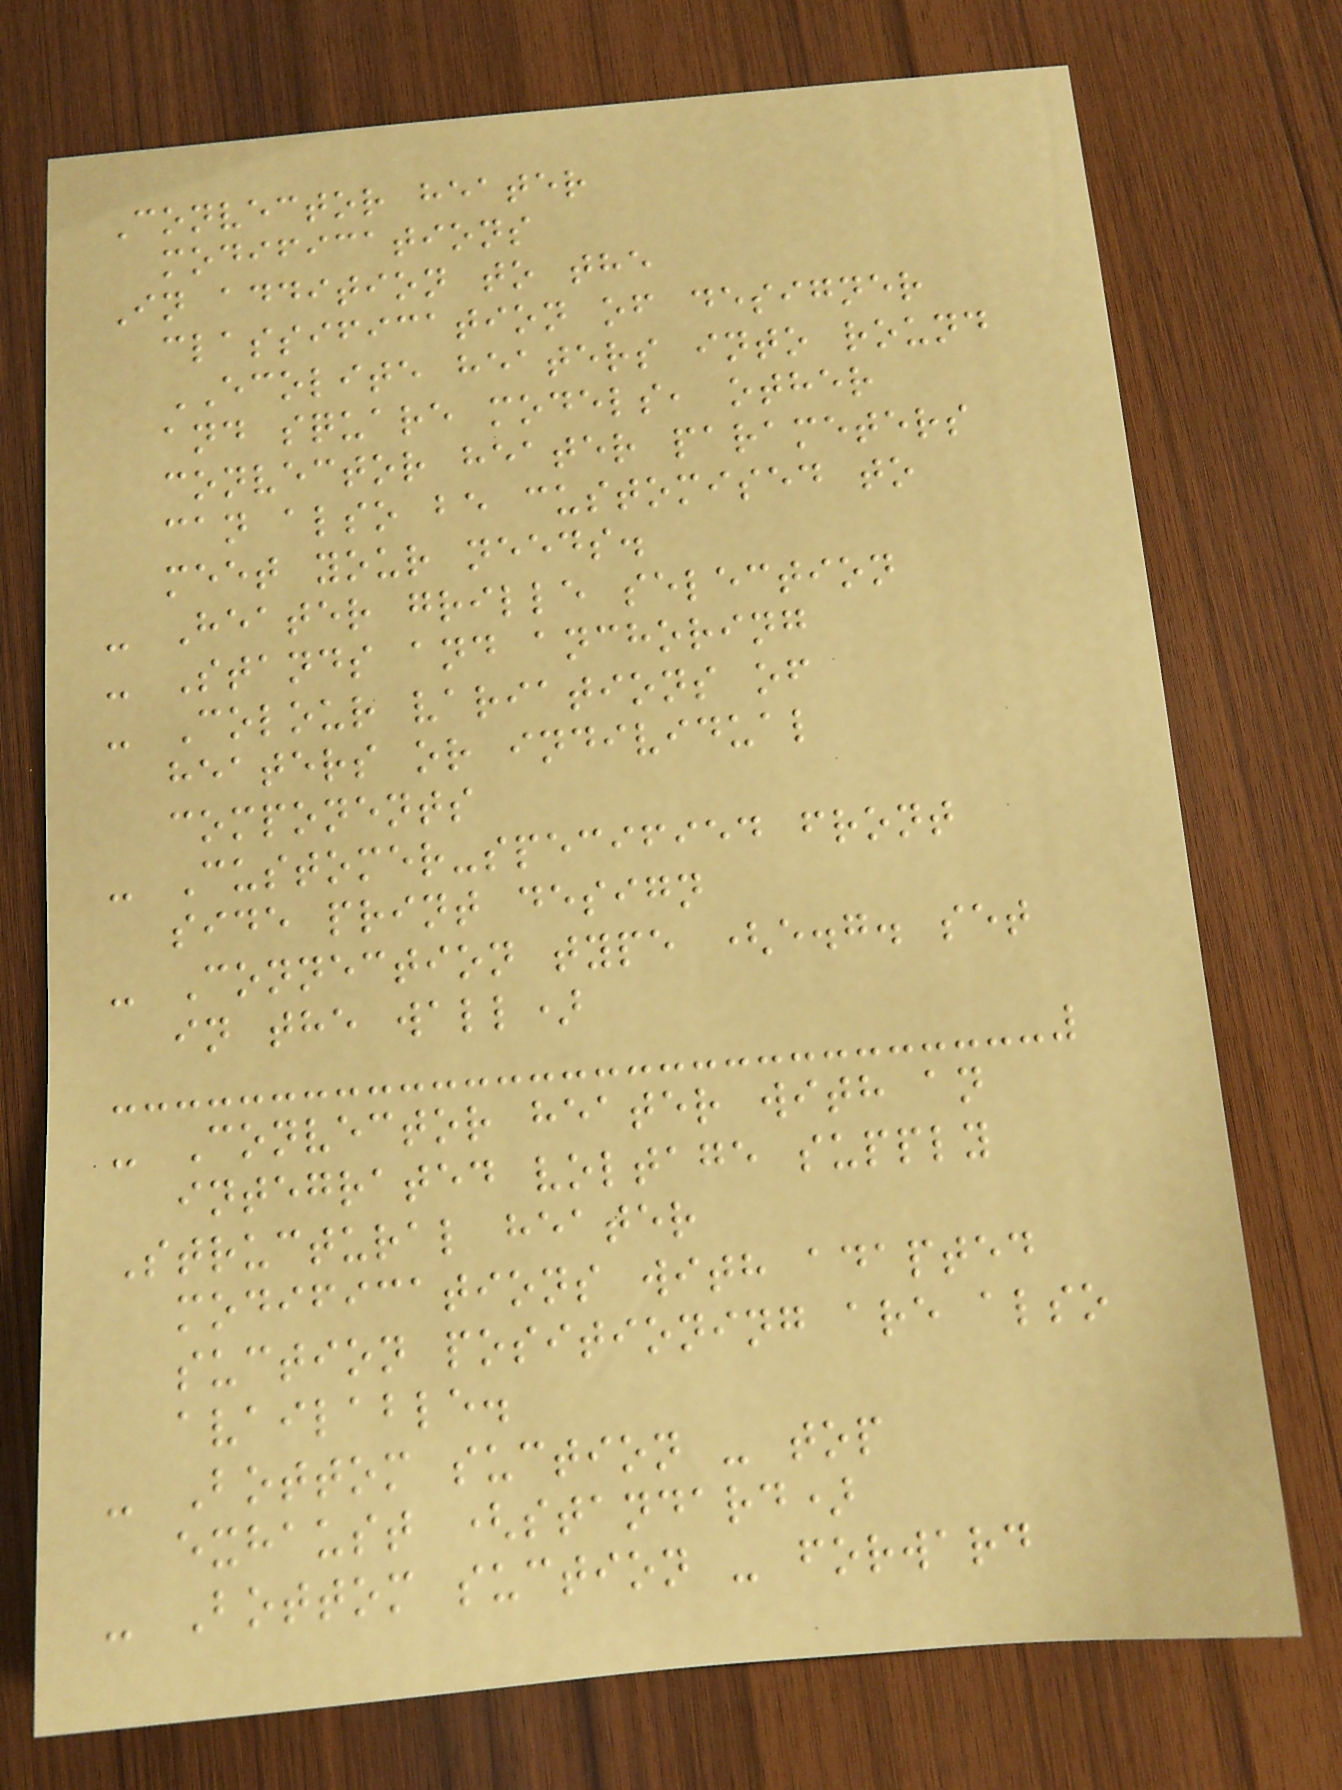Convector heater
modifications
In addition to the
classification of designer
ECOLITE heaters into round
and square models, other
convector heater parameters
can also be customised to
meet your needs.
- Heater grille selection
- Stands and anchoring
- Colour variations of
heaters or individual
components
- Customer-specified front
side print design
- Connection type (e.g. set
in the wall)
- Convector heater with an
integrated voltage supply
Structural heater
modifications with adapted
suction positioning are also
available.
- Bottom suction - top
exhaust (standard)
- Bottom suction - forward
